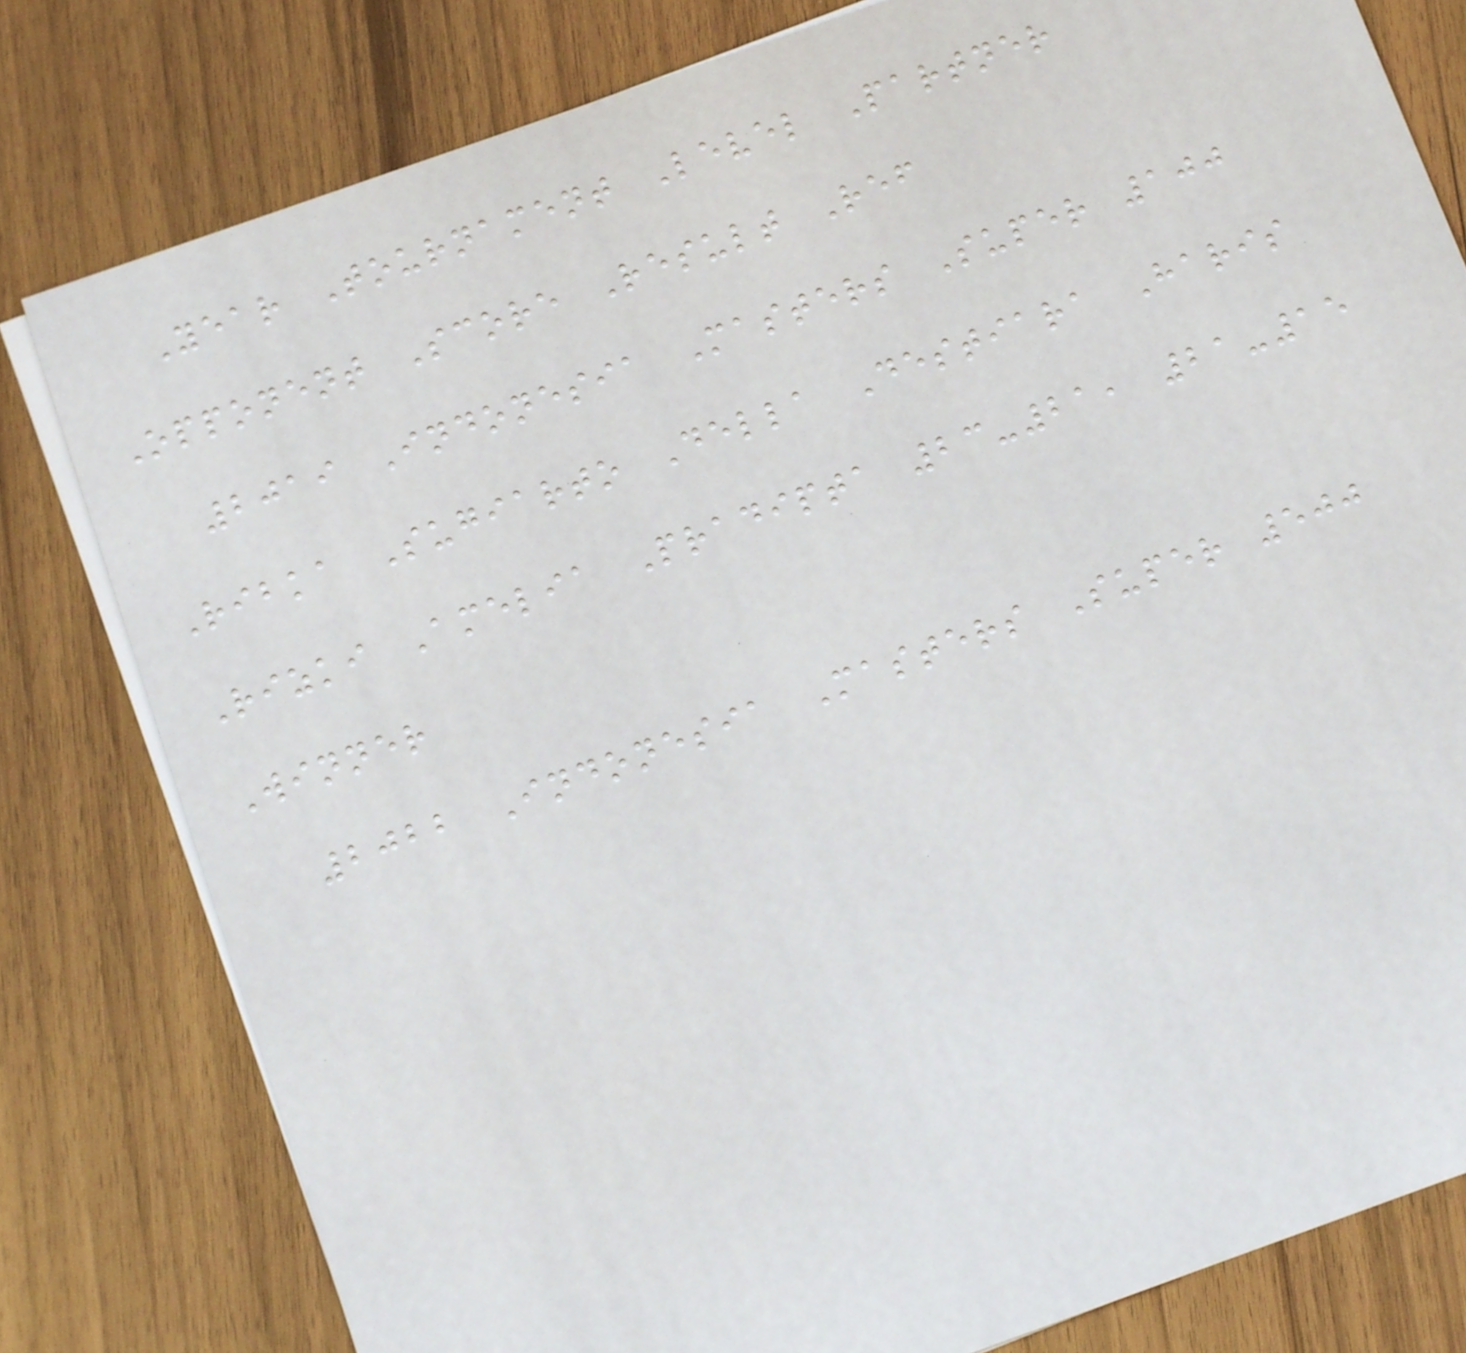Year Tournament Level Partner
Opponent Score Result Ref
2019 Indonesia Masters Super 100
Ribka Sugiarto Della Destiara Haris
Rizki Amelia Pradipta 23-21, 21-15
Winner
2022 Indonesia Masters Super 500
